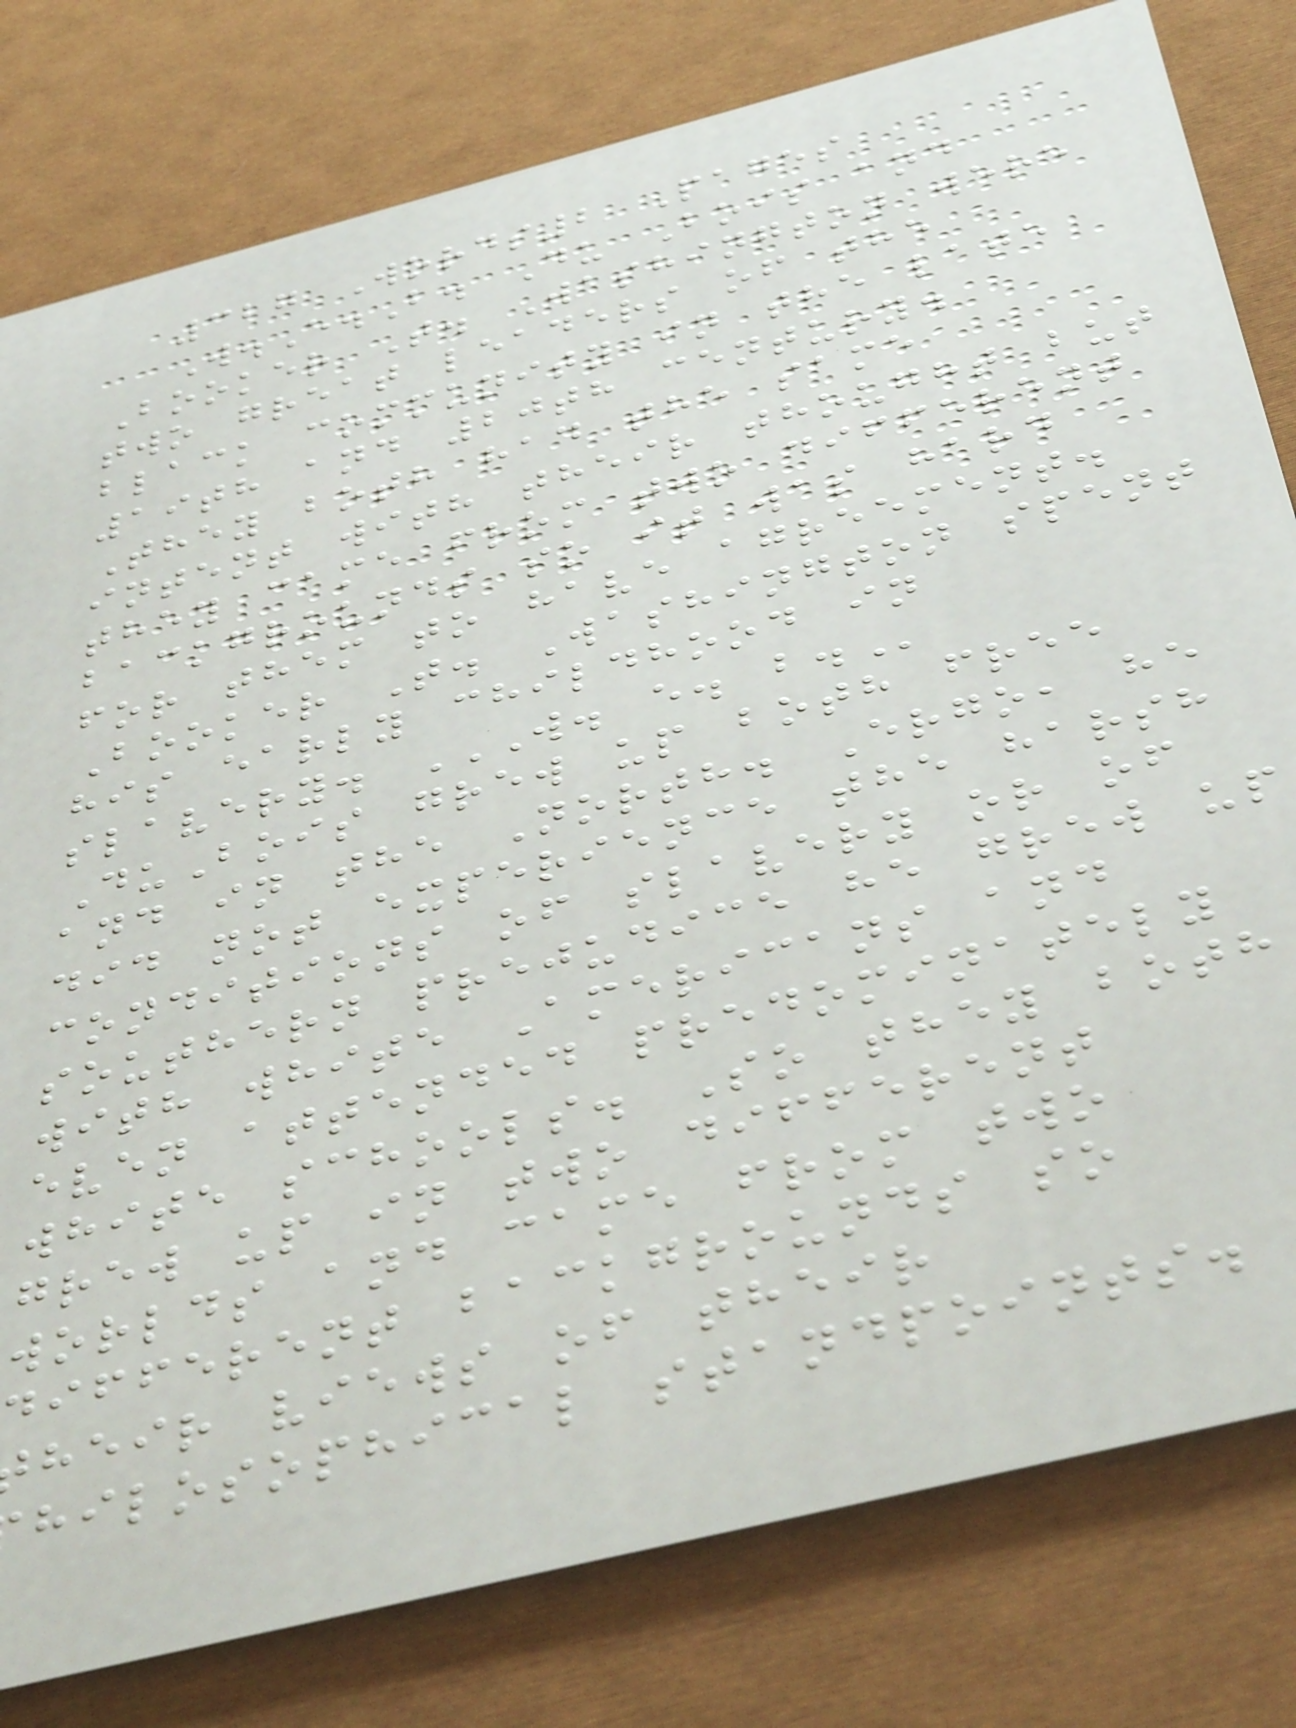327 Words2 Pages
W.E.B. Du Bois and
Booker T. Washington were
two great leaders of the
black community in the late
19th and 20th century.
They both had the same
intent with their thought but
they came from two different
backgrounds so it was hard
for them to have agreement.
Booker T. Washington spent
his early childhood in
slavery. W. E. B.
DuBois grew up both free
and in the North. Ergo, he
did not experience the harsh
conditions of slavery or of
southern prejudice he grew up
with white Americans and
even attended predominately
white schools. So they both
grew up in two different
worlds and came from two
different backgrounds so
heir views of their
hilosophical standpoints.
